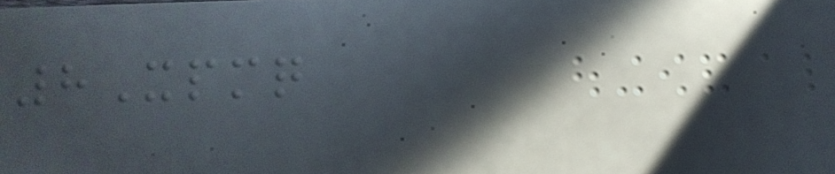8Xpmq
